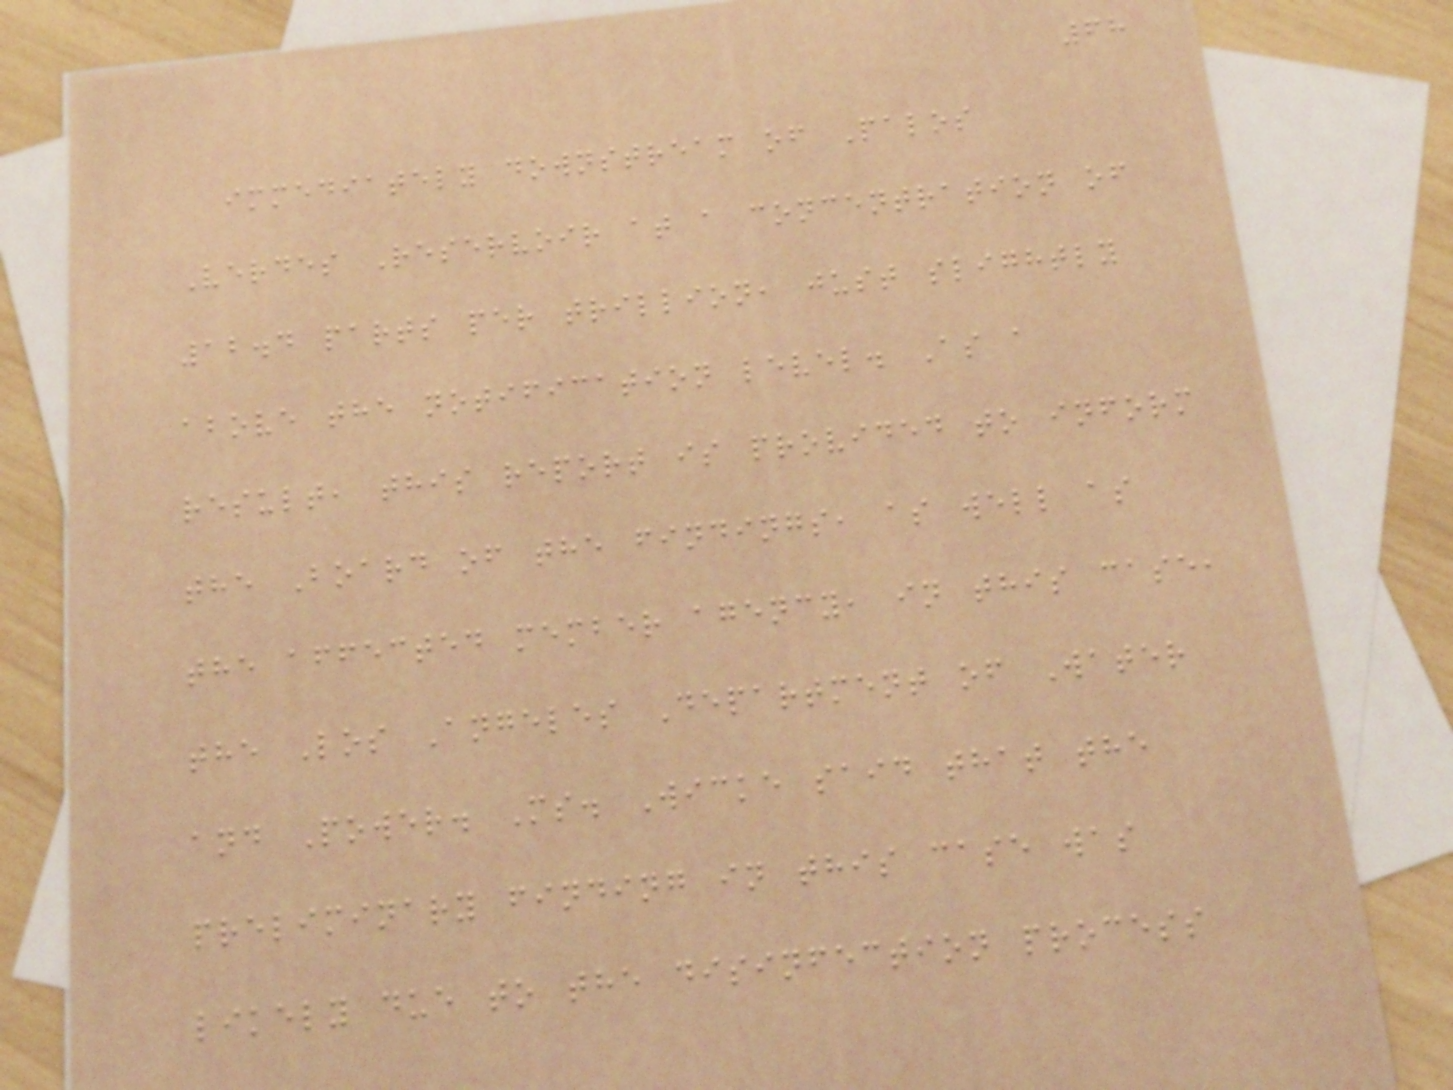68
immediately downstream of Palos
Verdes Reservoir at a concentration of
12.4 parts per trillion, just slightly
above the notification level. As a
result, this report is provided to inform
the Board of the findings, as well as
the affected member agency, in this case,
the Los Angeles Department of Water
and Power. Ms. Wicke said that the
preliminary finding in this case was
likely due to the disinfection process
